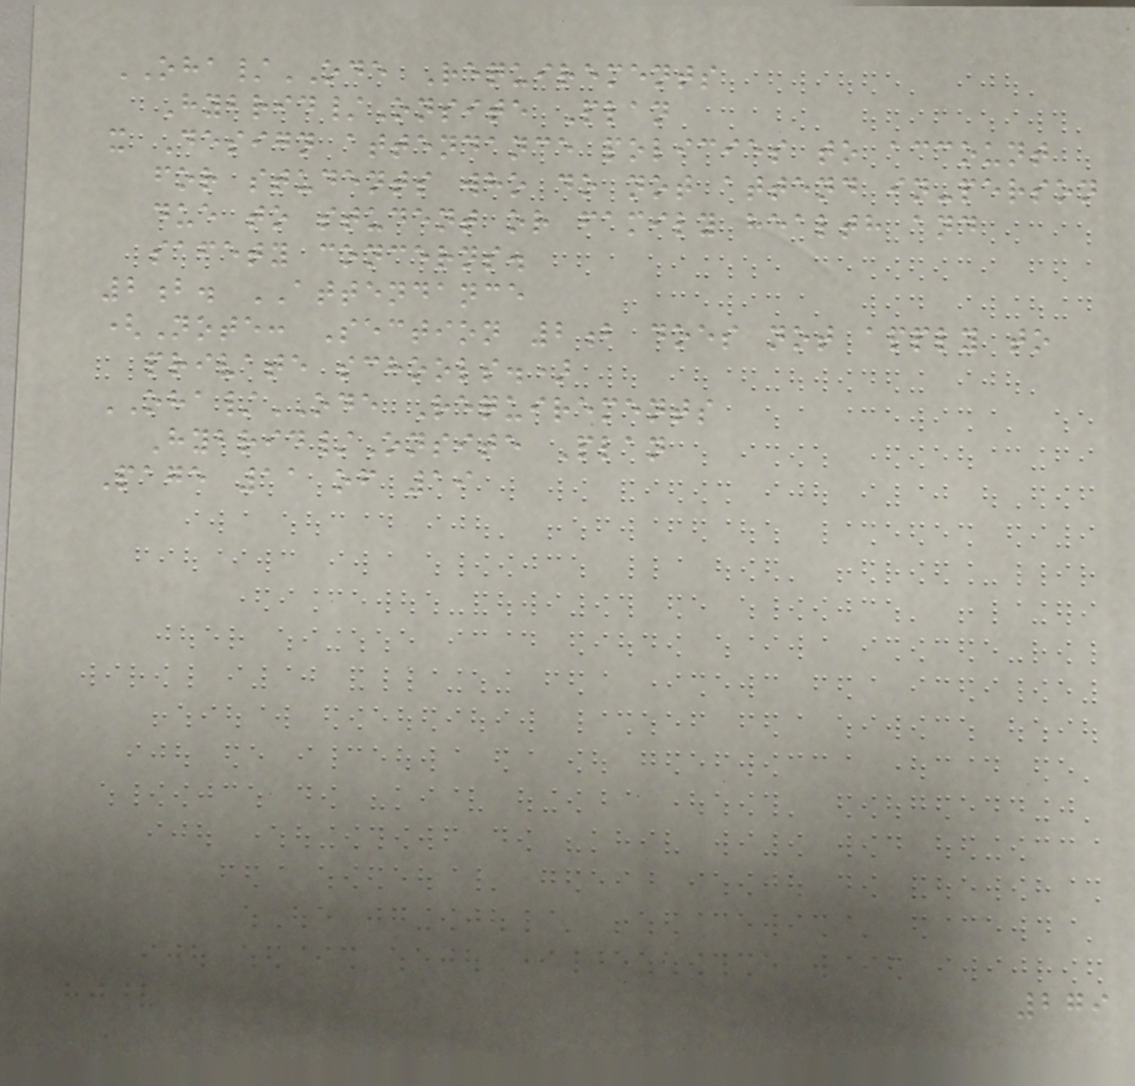OHA/ODE Requirements
Hybrid/Onsite Plan
x Design attendance policies to account
for students who do not attend in-person
due to student or family health and
safety concerns.
2b. ATTENDANCE
(Note: Section 2b does not apply to
private schools.)
OHA/ODE Requirements
Hybrid/Onsite Plan
Page 11 of 19
279
